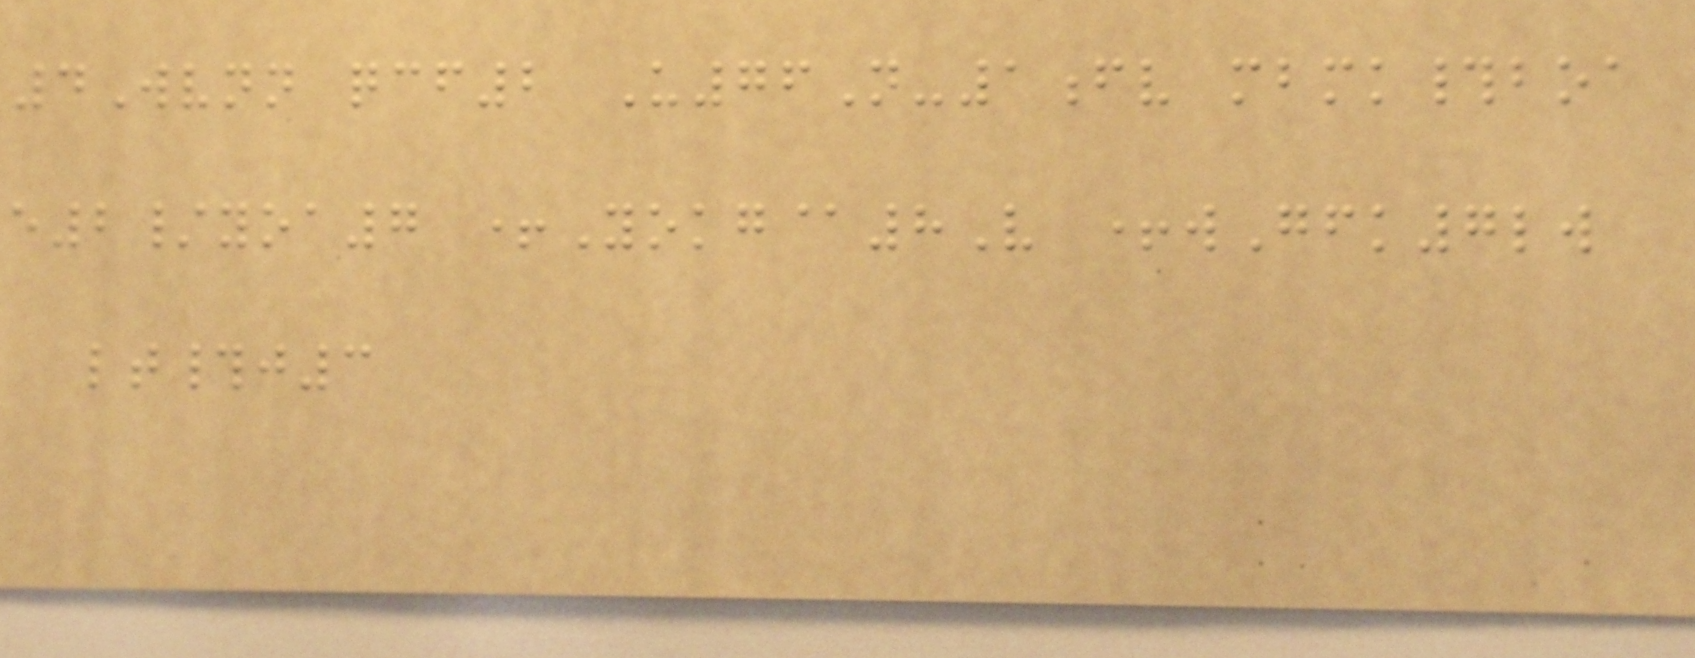4Wvnn qcf2 U76N-1fv mbmk#boa
e2/yoa7 +Yokg@8V +wGfk7lw
lt#j3
